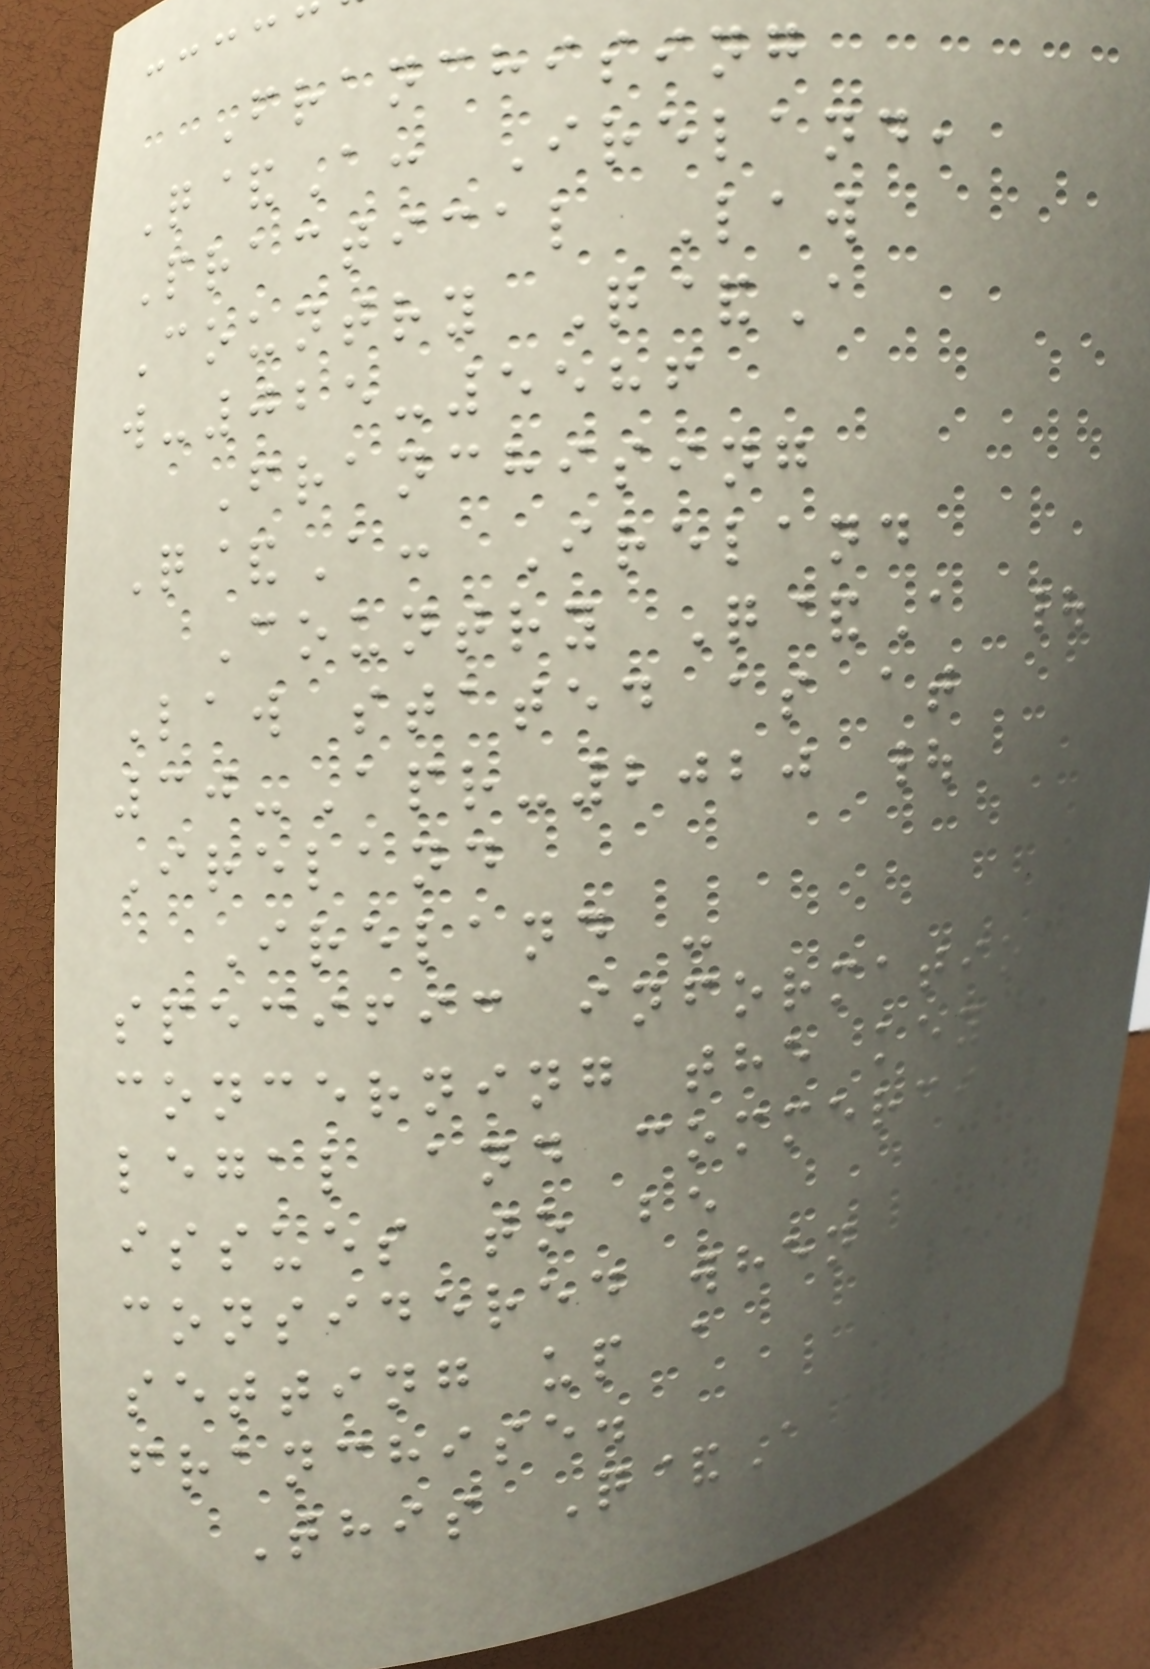Franchising
Q&A: Ireland,
Practical Law
Country Q&A
w-025-5586
Franchising
Q&A: Ireland
Country Q&A |
Law stated as at
30-Apr-2020 |
Ireland
Ireland -
specific information
concerning the key
legal and commercial
issues to be
considered when
setting up a
franchise.
This Q&A
